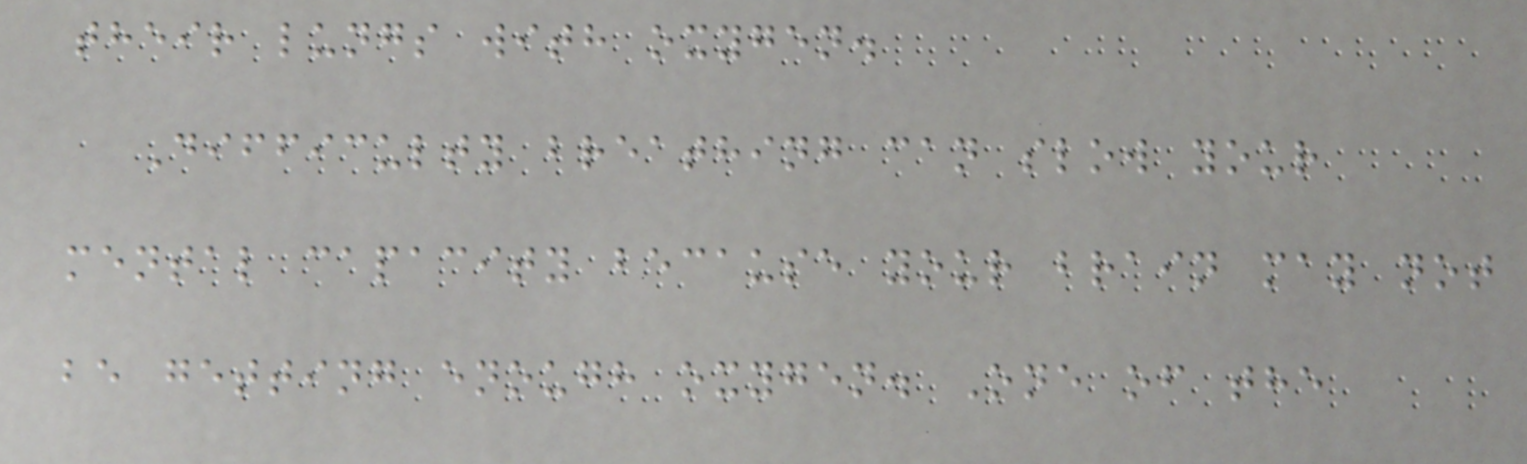their lungs with oxygen.
Difficulty breathing can slow your
mental capacity because your brain may not
be getting enough oxygen. One of the
